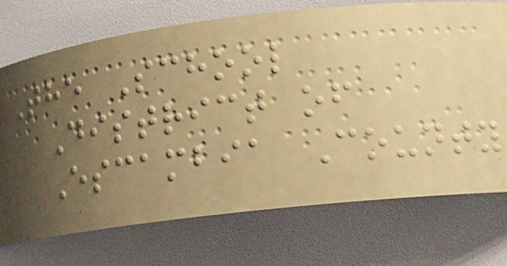The School
District of
Escambia County
